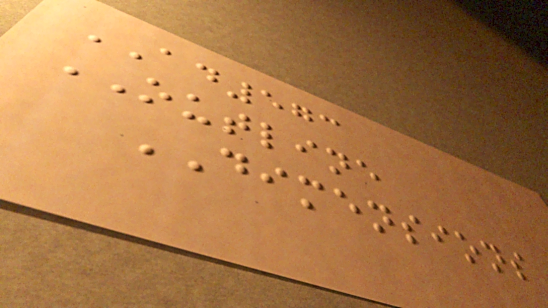AD573
OUTLINE
DIMENSIONS
